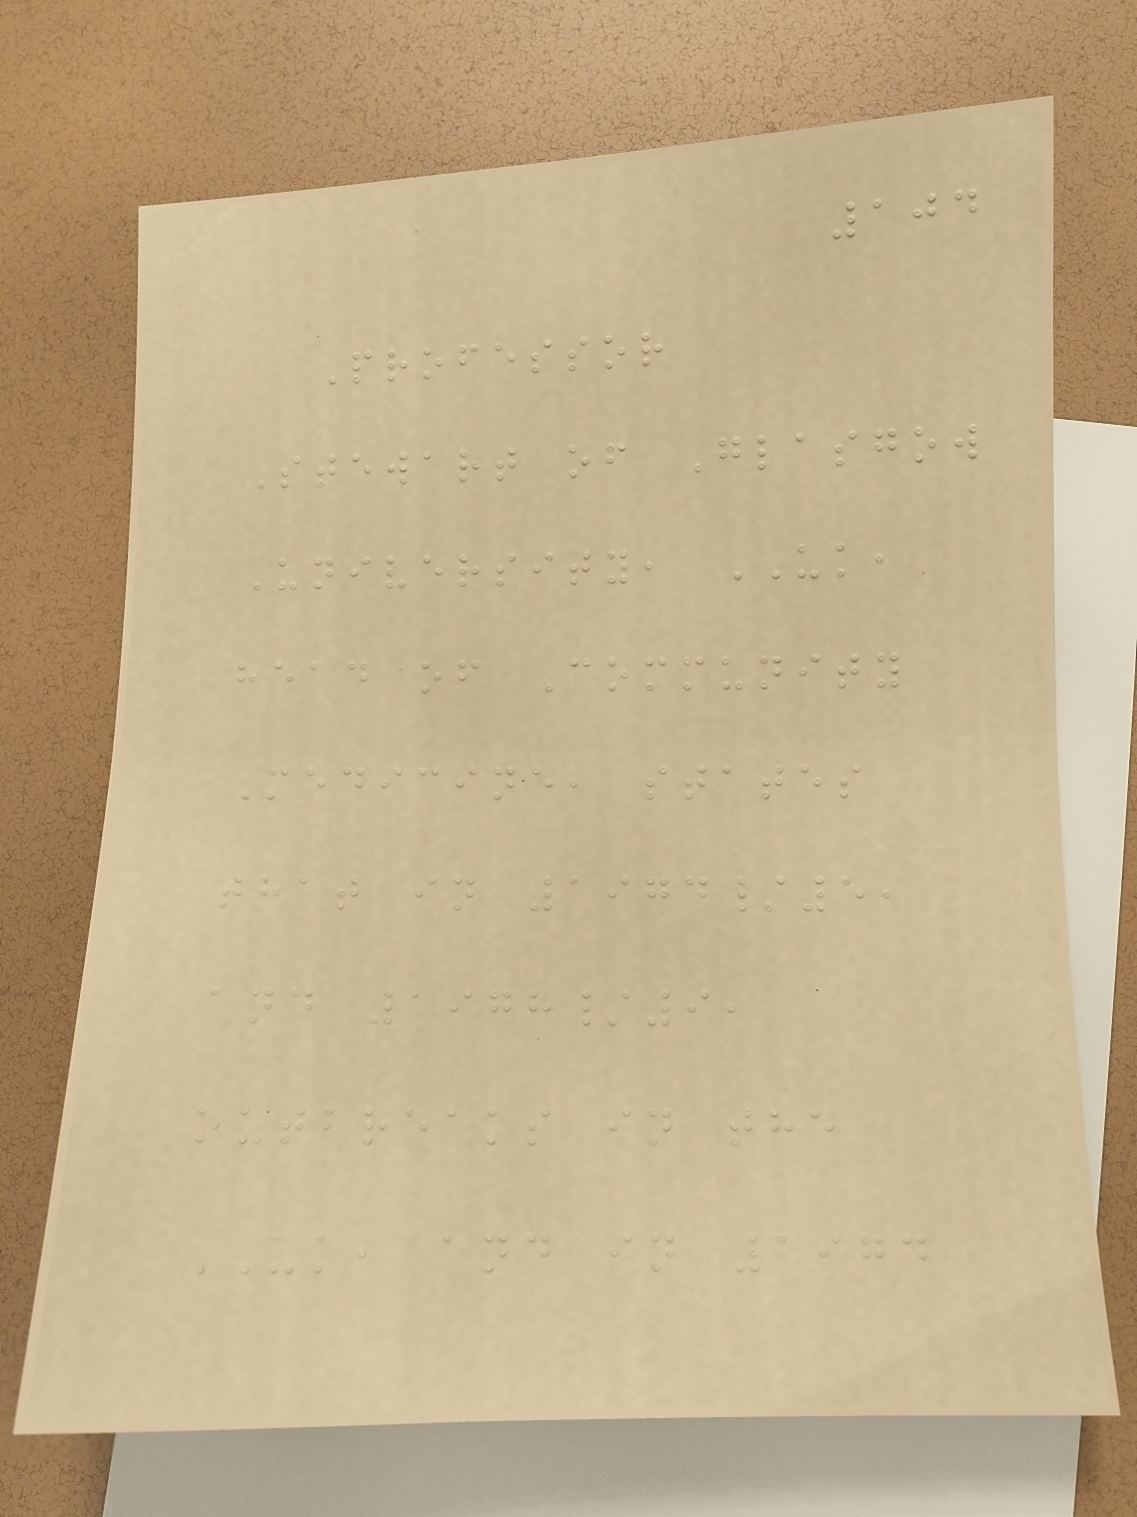104
Professor
Stewart of Glasgow
University, UK,
head of Community
Medicine, states
that in 1974/5,
and 1978/9,
outbreaks in the
UK, and in 1974
